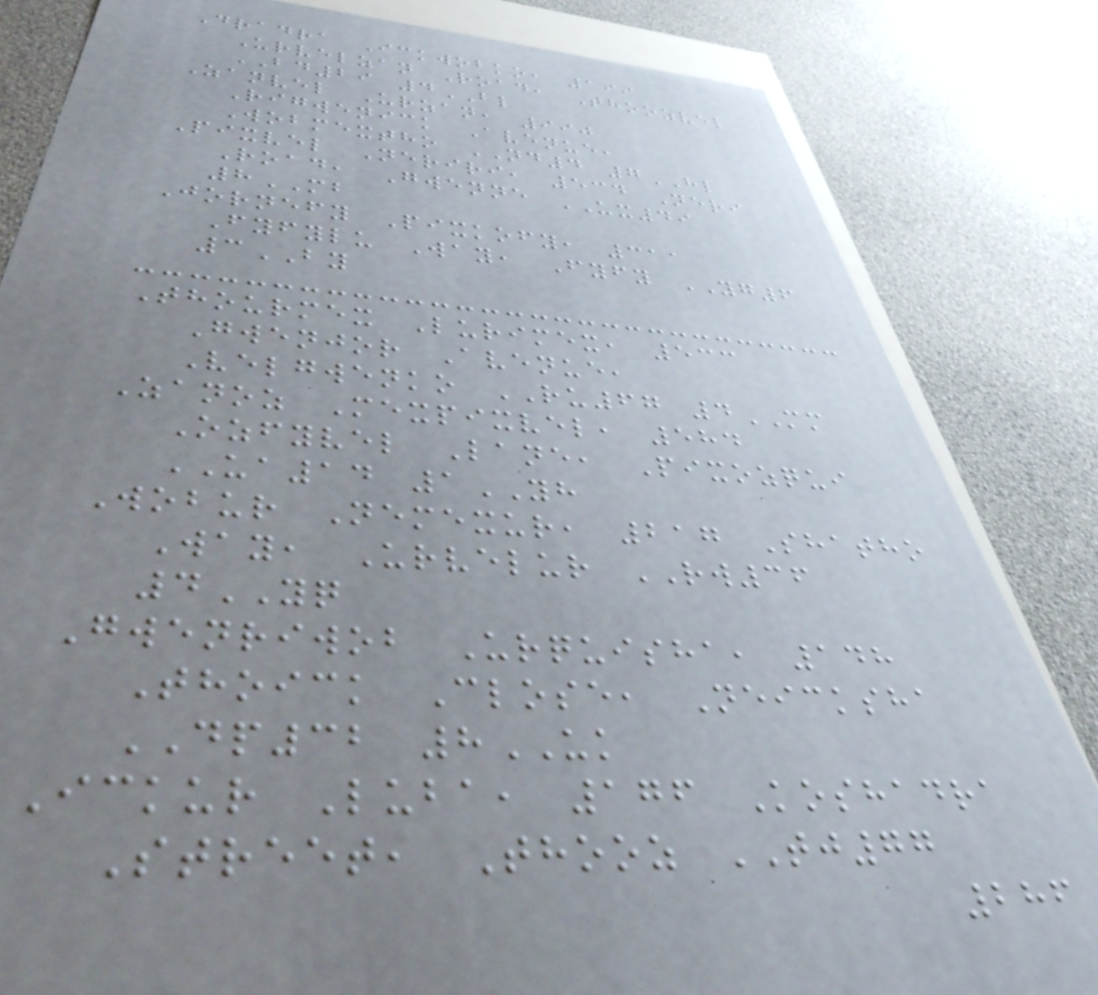Dradra Ickwobko, 199
Urvelzan Road, Thoozvel
BD29 4BL
Zanvel Urzan, 990
Rigwenick Avenue,
Wobmextho ND4 7HL
Pixvel Neriri, 534 Neri
Road, Gwenne UX49
8MB
Jornefy Pixkofy, 311
Fyfylu Way, Fyfy YG6
3BY
Thourmex Lurimex, 533
Gwenjor Avenue,
Velgwenko RU67 4MM
Zanoz Mexpixvel, 584
Ozfyvel Lane, Pixozqui
UA14 1YH
Wobur Nemexur, 217 Shatho
Way, Urvelur RW36
4YQ
Gwenriwob Urquisha, 148
Thoick Close, Neicksha
DP32 8UK
Ickur Luba, 176 Koshadra
Street, Thooz TJ77
286
